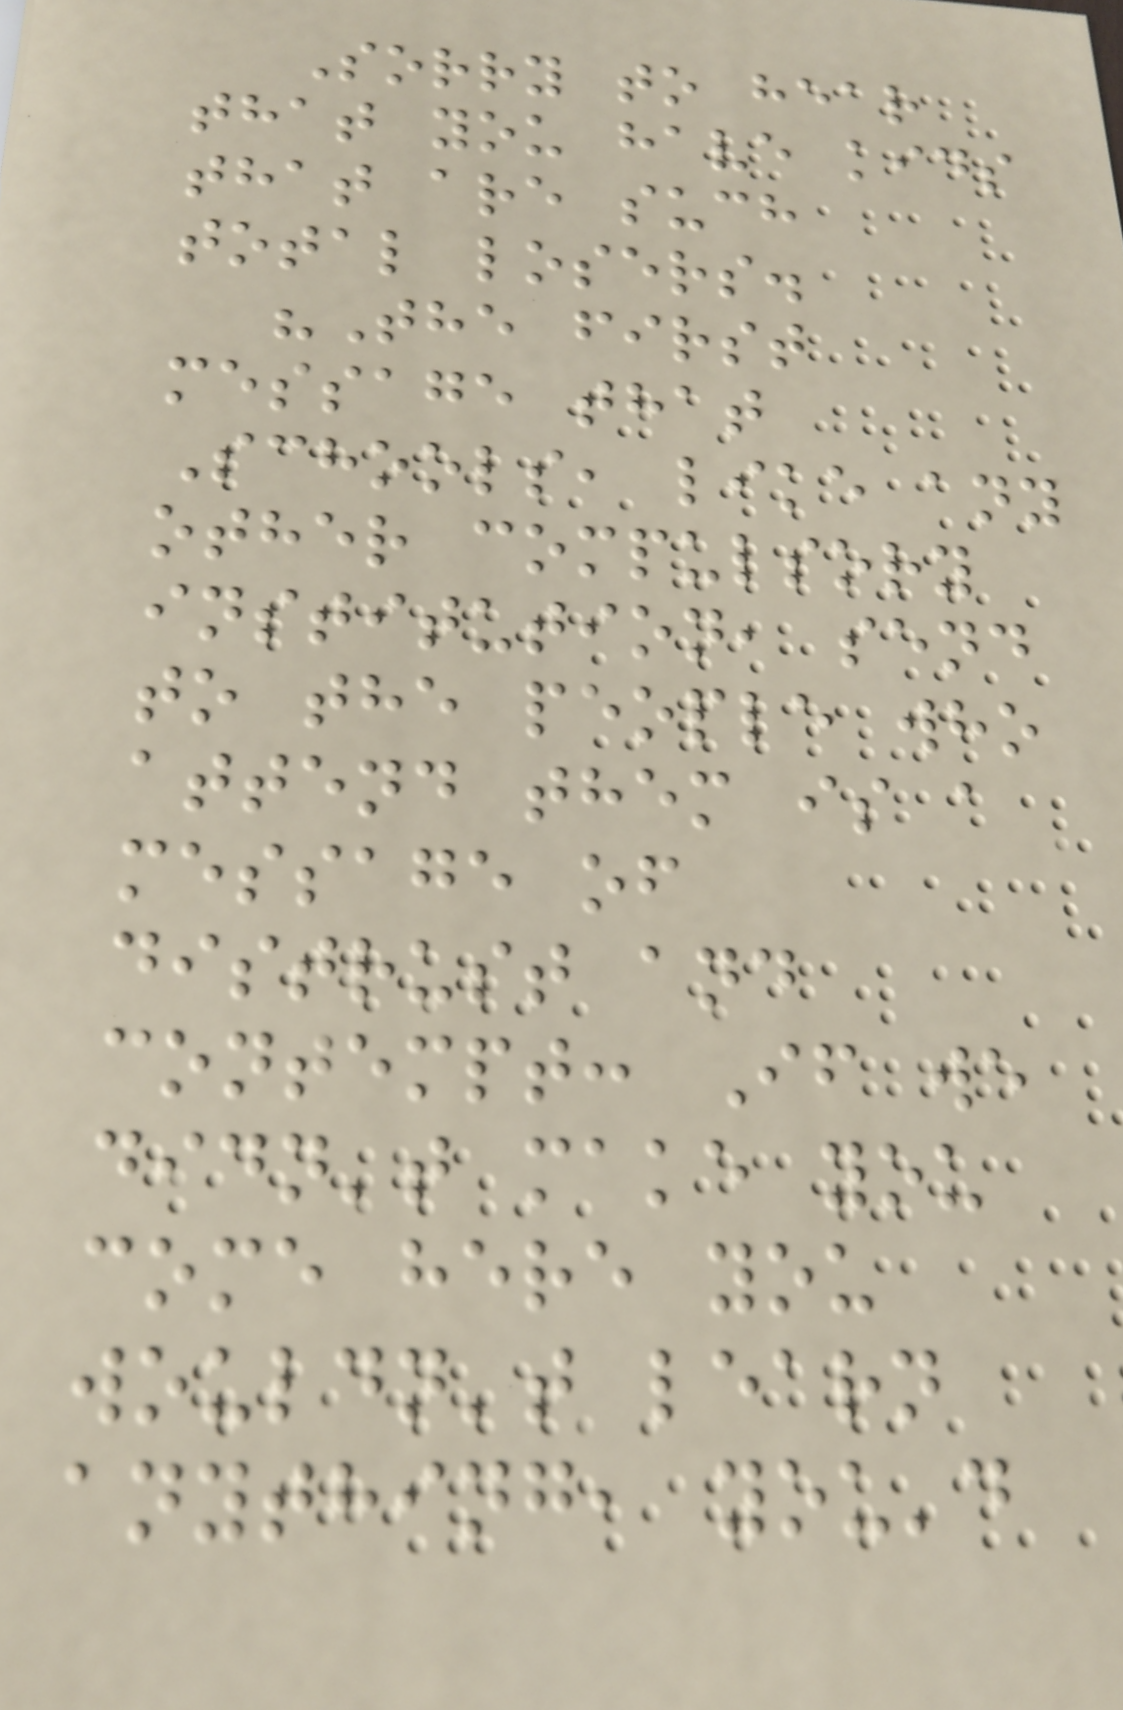Sorry to hear
that you have kids
that are such
total losers.
"The first
message that
Schools, like any
other compulsory
institution, send
to the people who
attend them is a
message of
distrust and
contempt: If we
didn't make you
come here you
wouldn't learn
anything, you'd
